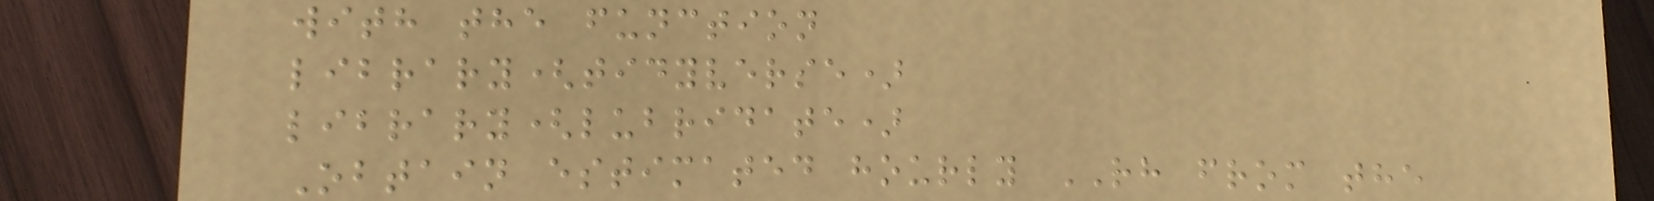with the function
library(tidyverse)
library(lubridate)
Obtain estimated hourly RH from the
